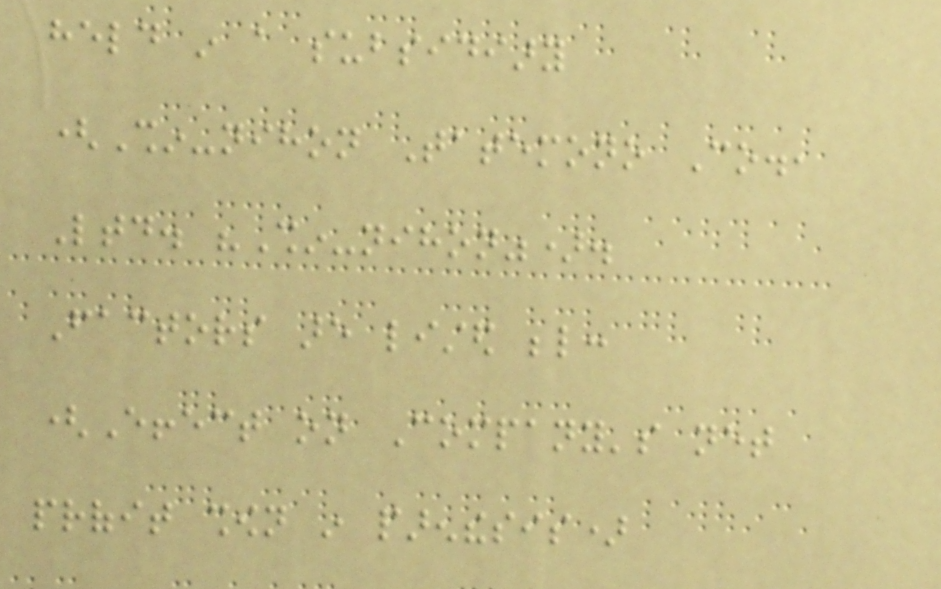held in a subsidiary
(Shin-nihon Tatemono Co.,
Ltd. "Shin-nihon").
Factors are listed below:
(Effect on Company's net
profit shown in parenthesis)
